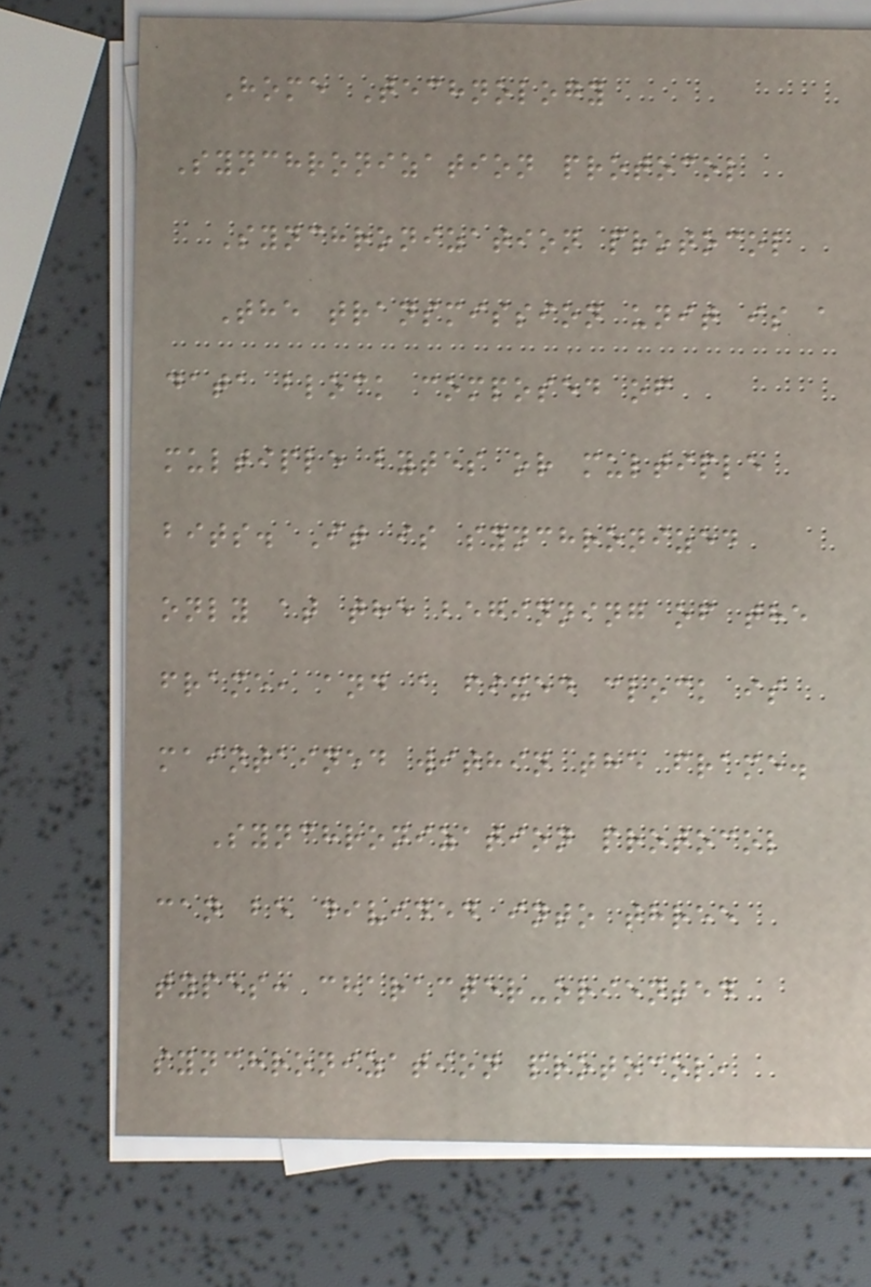Home Technology
Synchronization protocol
Synchronization protocol
The transmission unit is a
data block composed of
multiple bytes or multiple
bits. It is synchronized
only at the beginning of the
frame, and a fixed clock is
maintained within the frame.
Synchronization protocol
can be divided into three
types: character-oriented
synchronization protocol,
